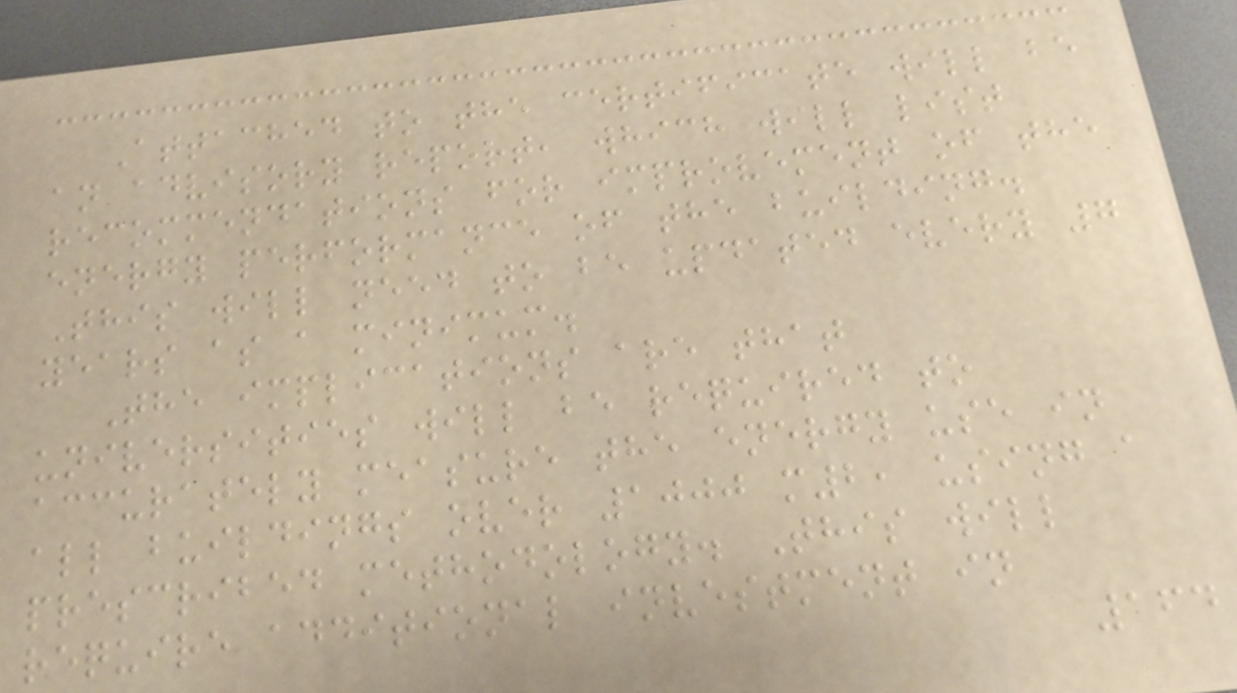Attached to the certificate will be
an advisory report, which will list
recommendations for improvement of the
energy performance of the building.
This will need to be updated every 7
years as a minimum.
The implications are that
universities will be required to
accurately measure the energy use in
all buildings over 1000 m2, using a
prescribed methodology. This will
require additional investment in
164
